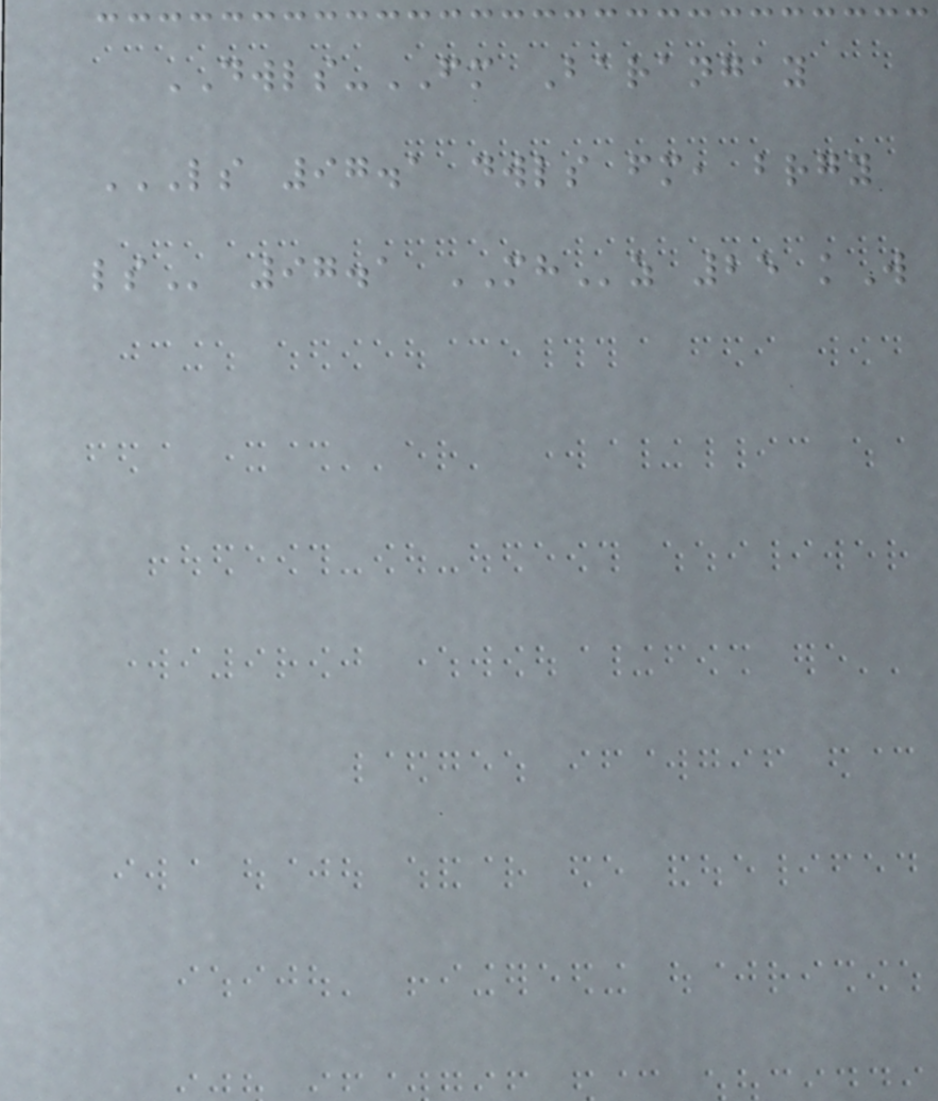DWLS-FM Barangay
LS 97.1 DWLS FM, BRGY
LS 97.1 MHz 25 kW
